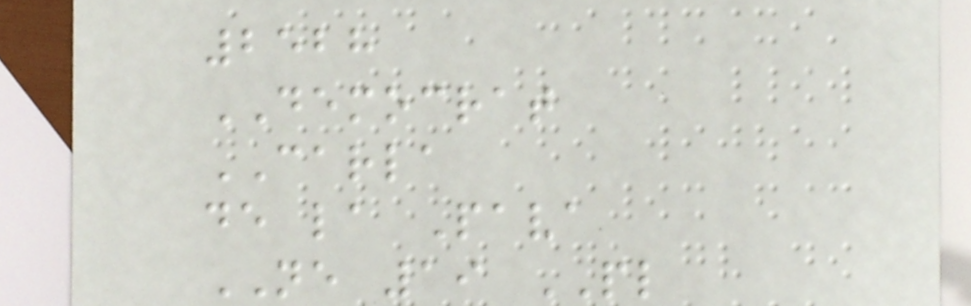2528
DEMOCRAT
CARLA
de la Pava
NE 19 PL
